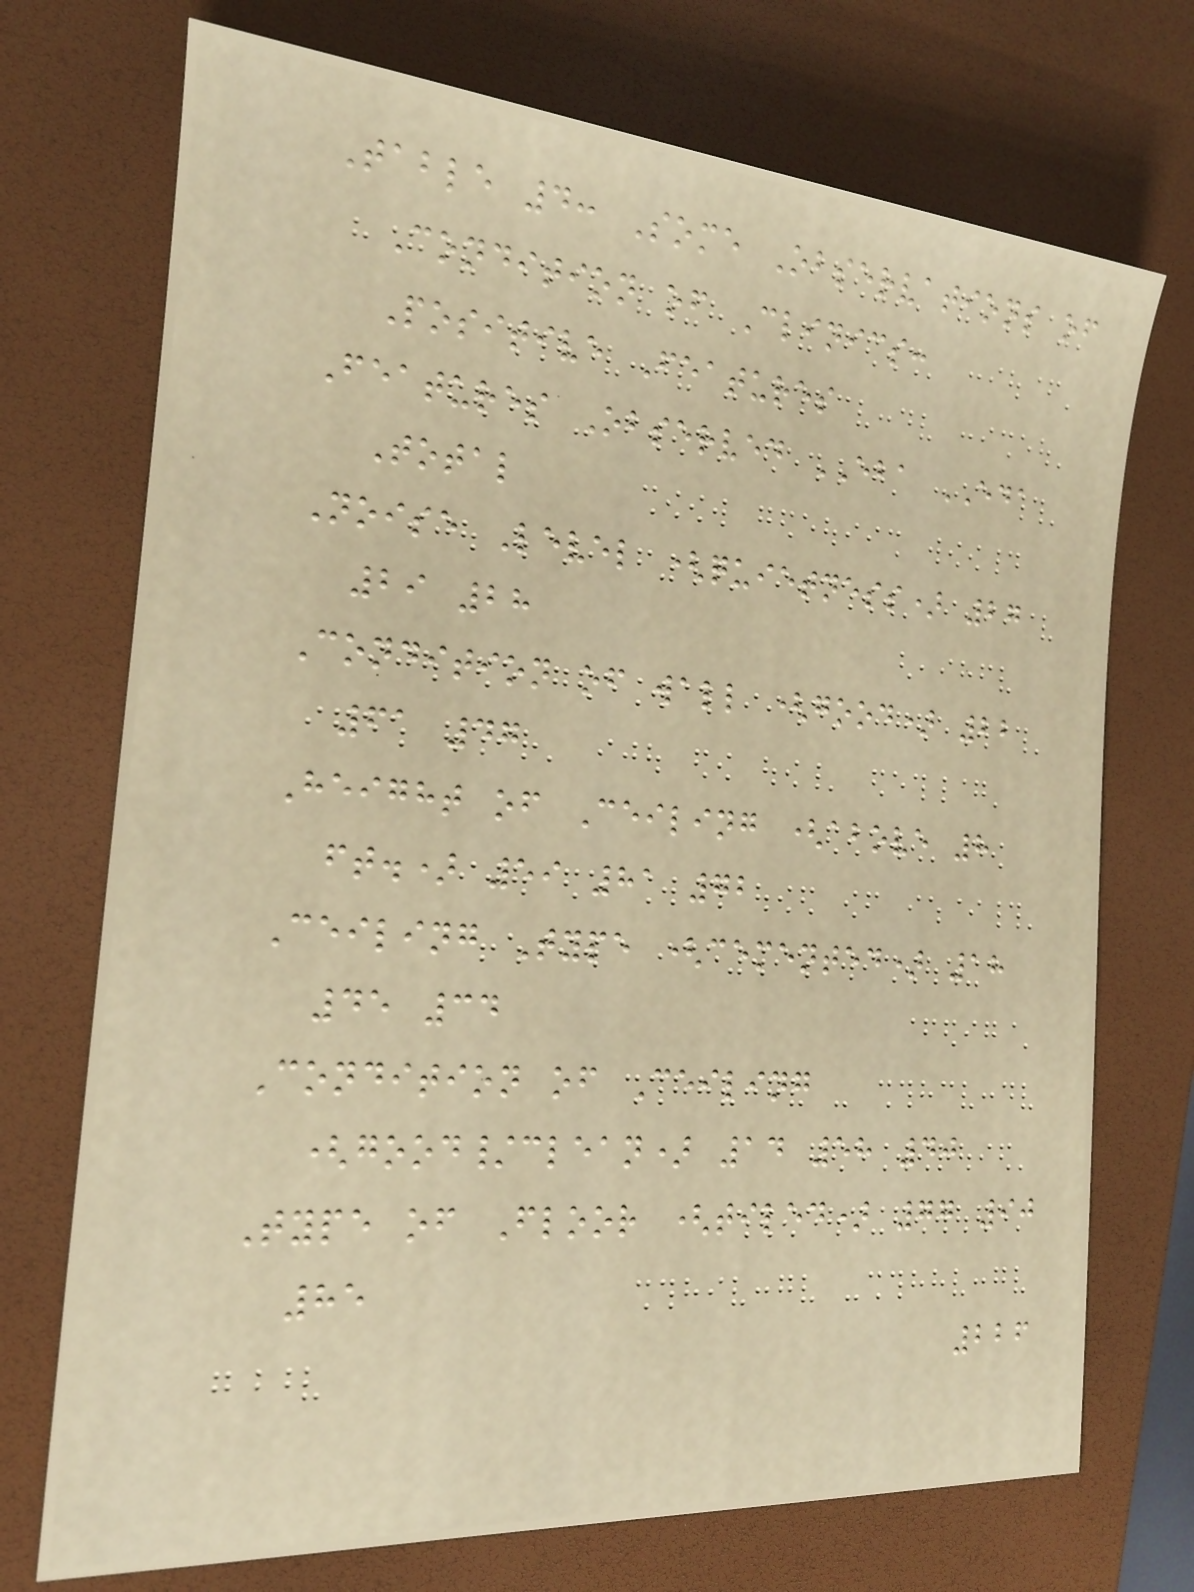Table 4: Some Observations of
Condition of Clinics:
Positive Features
Features Observed EBA EDA
Total
Noise Level (quietness) 27
29 28
Condition of wall (good) 22
61 47
Height of Ceiling (above 8
ft.) 59 81 72
Ceiling Type (cemented) 18
45 34
Condition of Ceiling
(good/clean) 14 58 40
Type of Floor (tiled) 77 90
85
226
